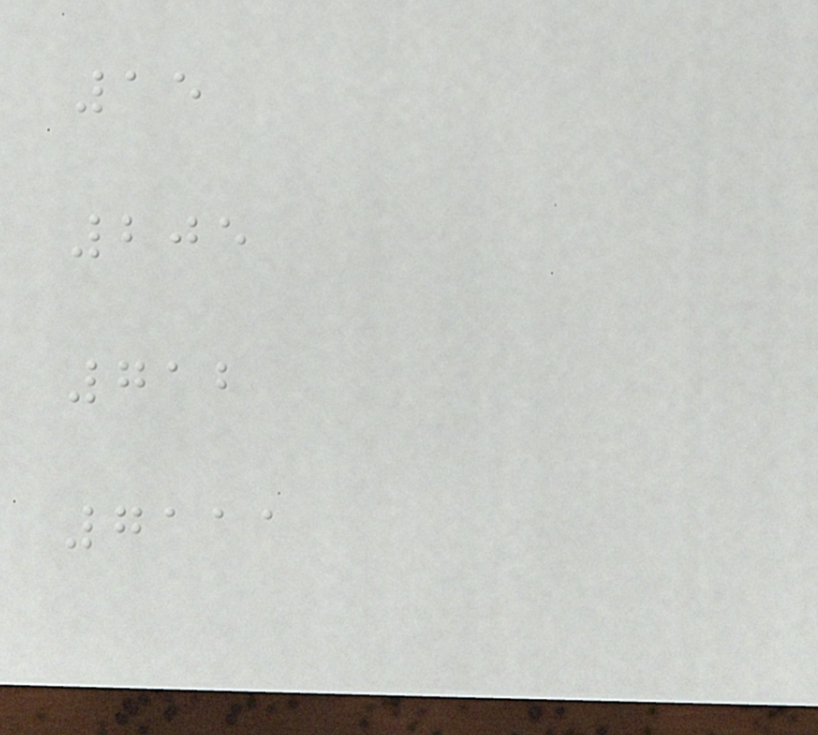15
205
712
7111
